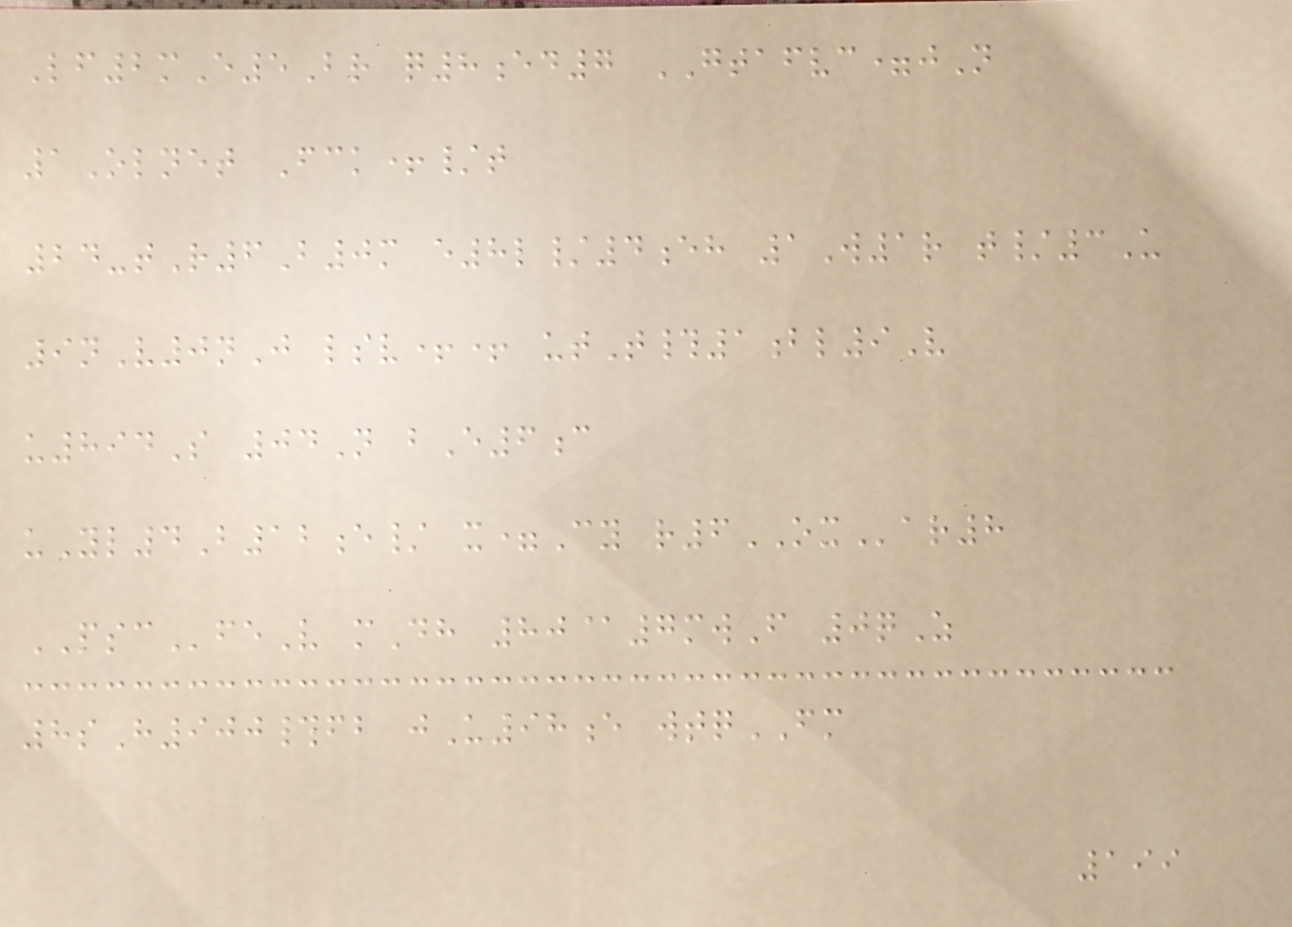Lf2mE5Br q8ed7 GTAFVC=jN
1Olnet Fck+/t
24-tR6B0m e8l/4eh 1W1r t/3U
9nV0nJ lsv++ utT#1bl9V
u894S 04N bE6c
uYl4B12e/ x=Cy r6OXar8
PSCfeV mDh 80@7mwF 0qZ
8sH900#fb jU98e wtqFM
199
